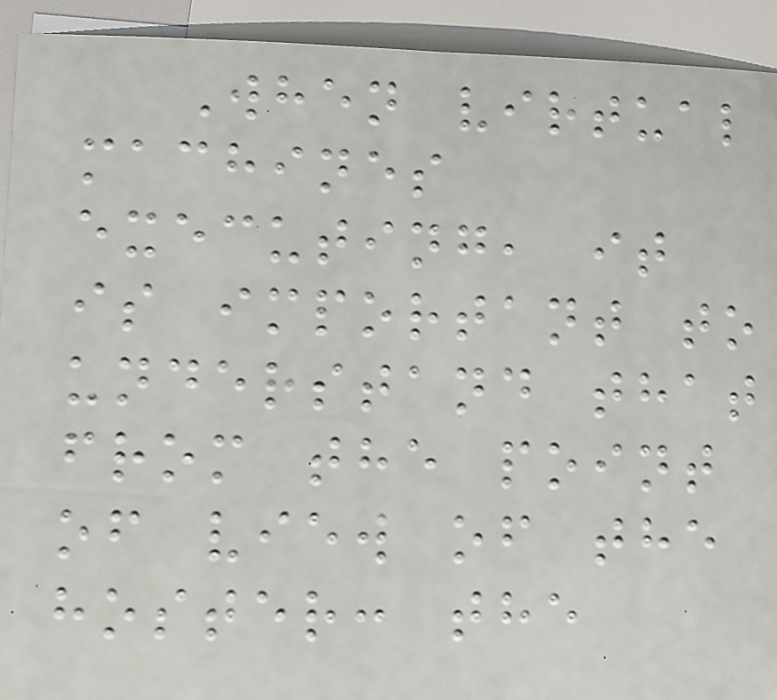When virtual
machines
executing, it
is important to
understand that
from the point
of view of the
hoster: the
